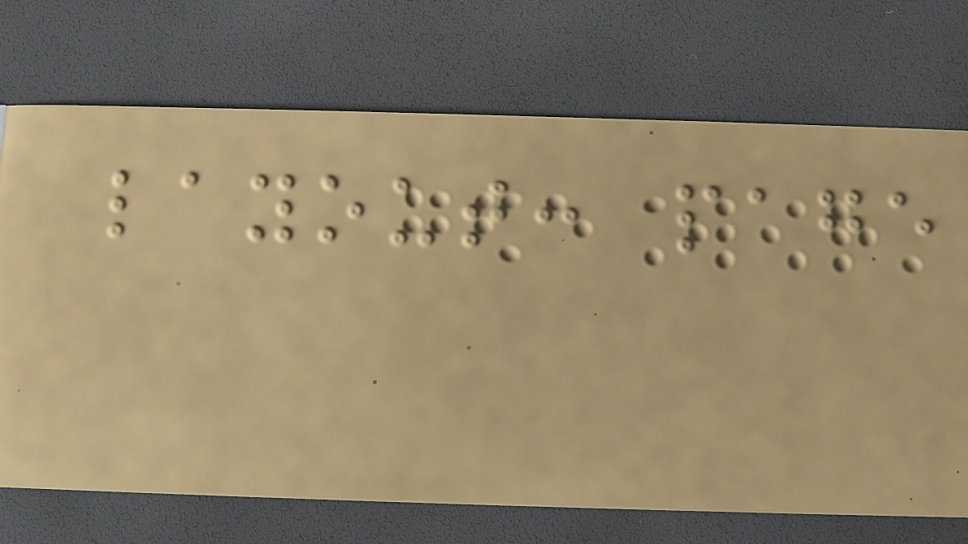layout: page
